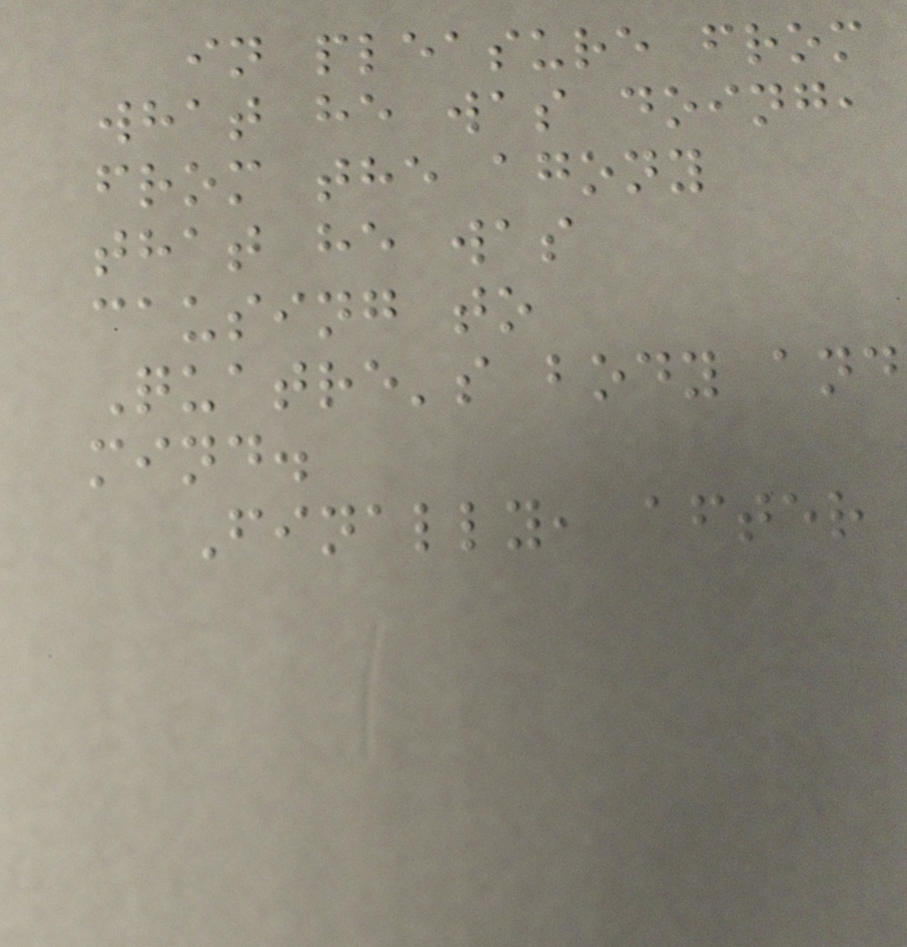in pleasure from
what he was doing,
from the agony
that he was
causing to
Quatre's body and
mind.
Finally, after
